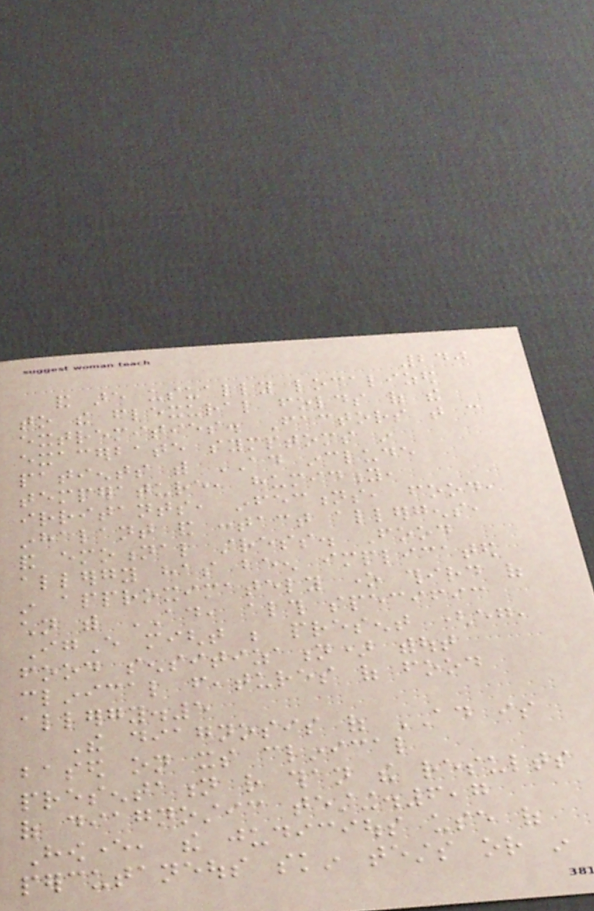240
and are usually localized
to the flexural folds of the
extremities. Factors that can
exacerbate symptoms in
patients with AD include
temperature, humidity,
irritants, infections, food,
inhalant and contact allergens,
and emotional stress. Food
allergy has been implicated
in approximately one third of
children with AD, although specific
IgE might be present (eg,
food sensitization) without
clinical features of food
allergy.5
The diagnosis of AD is
based on its clinical
presentation rather than the results
of diagnostic testing.6,7
However, the judicious use of
percutaneous skin tests or in
